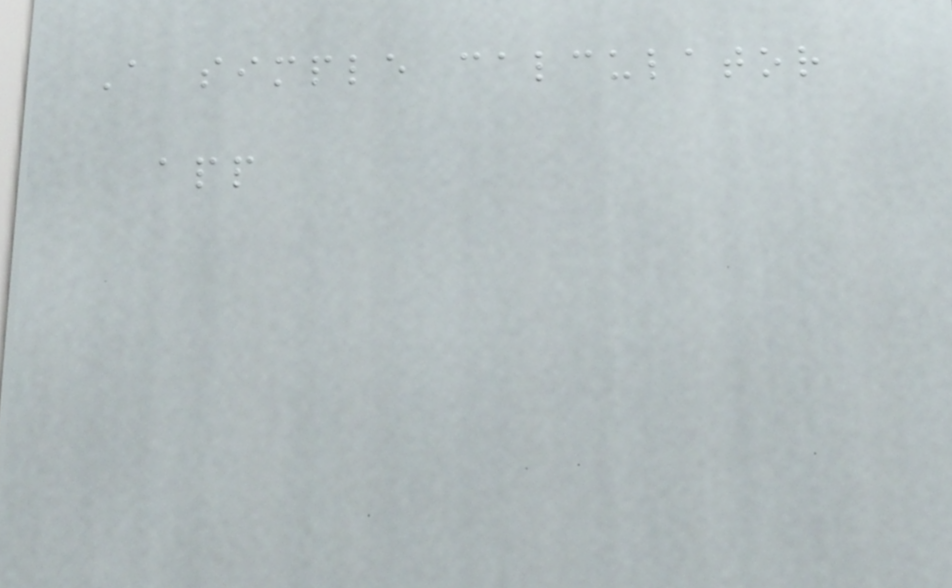A simple calculator
app
